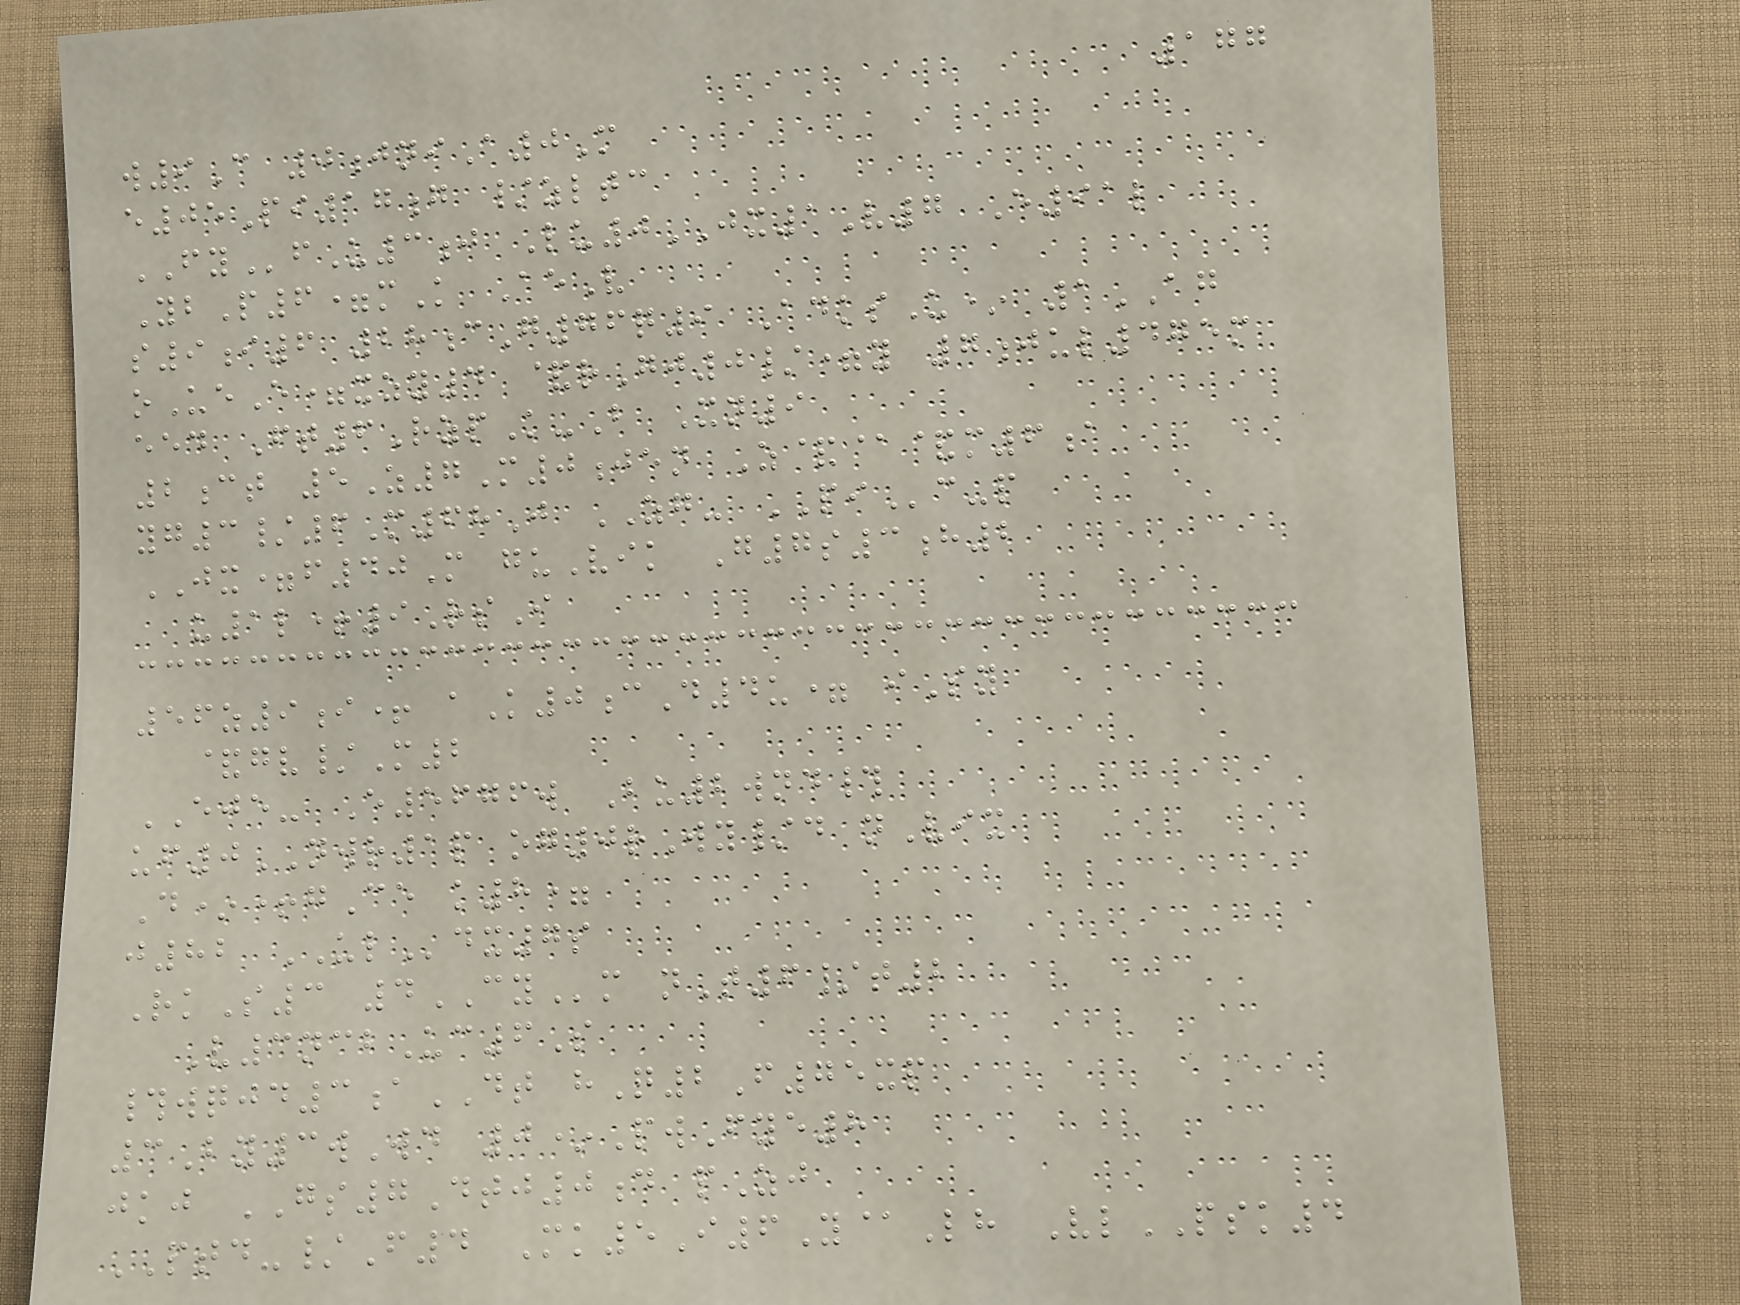177
w9C 0jniA0M
e05Pi17g /zltc
FYfU3j Lu0JX1V7 E91l
YbP6=mK AeV
s9i6 28cG76q9 AdksU* 1AG
oUeE=xzy4 &rGj0/=y 7jul475m
eed Ft6RzpK-B Xn9
2ct 5Z7M0jen Z&@&m6a
yg3/6M68J ZG- PIc-p
JX=f40M guVik G7s3h2
u1l+9RsI
56z9i+ aK0cD4u= iSy
&gv/M2
EJE- E5676w Bu2wnd#
uf0NWR1p og0rWy/d nVix
D*+gCe k8=
j82 ULdx7s
RkS3 4CYm nT6/t2
V3ncbUc6S
#wqjd3aDT hQ2F75xp
3By3wWd 0*PwFye8
jkj GS7Dtj0d pZj
PTD-/F4 Mk5I6Y@Lh VlPSK4
